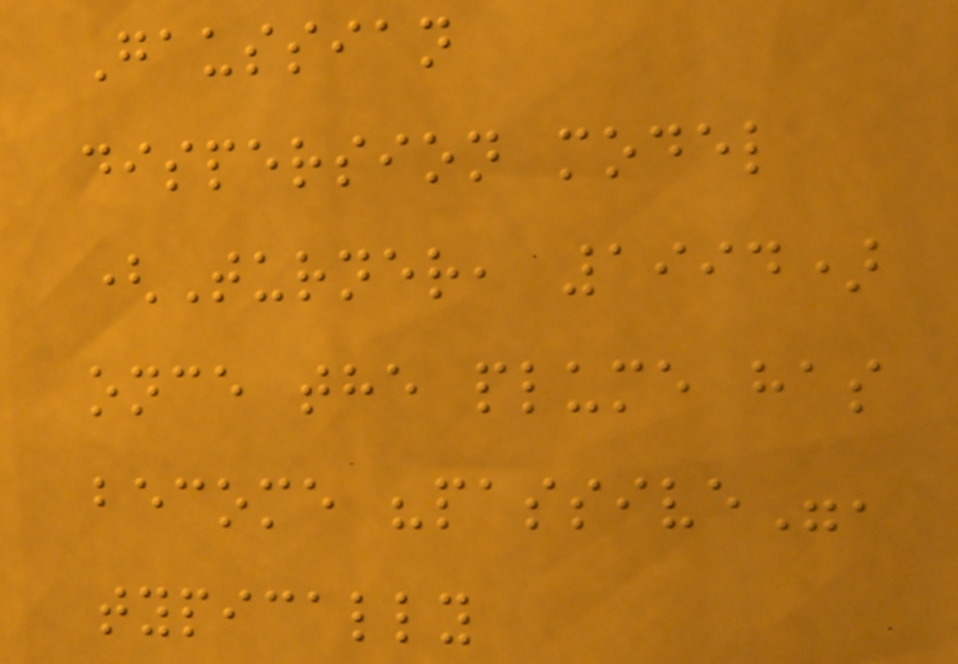Gaussian
dispersion model
(Turner, 1994)
once the plume has
become "passive",
typically
